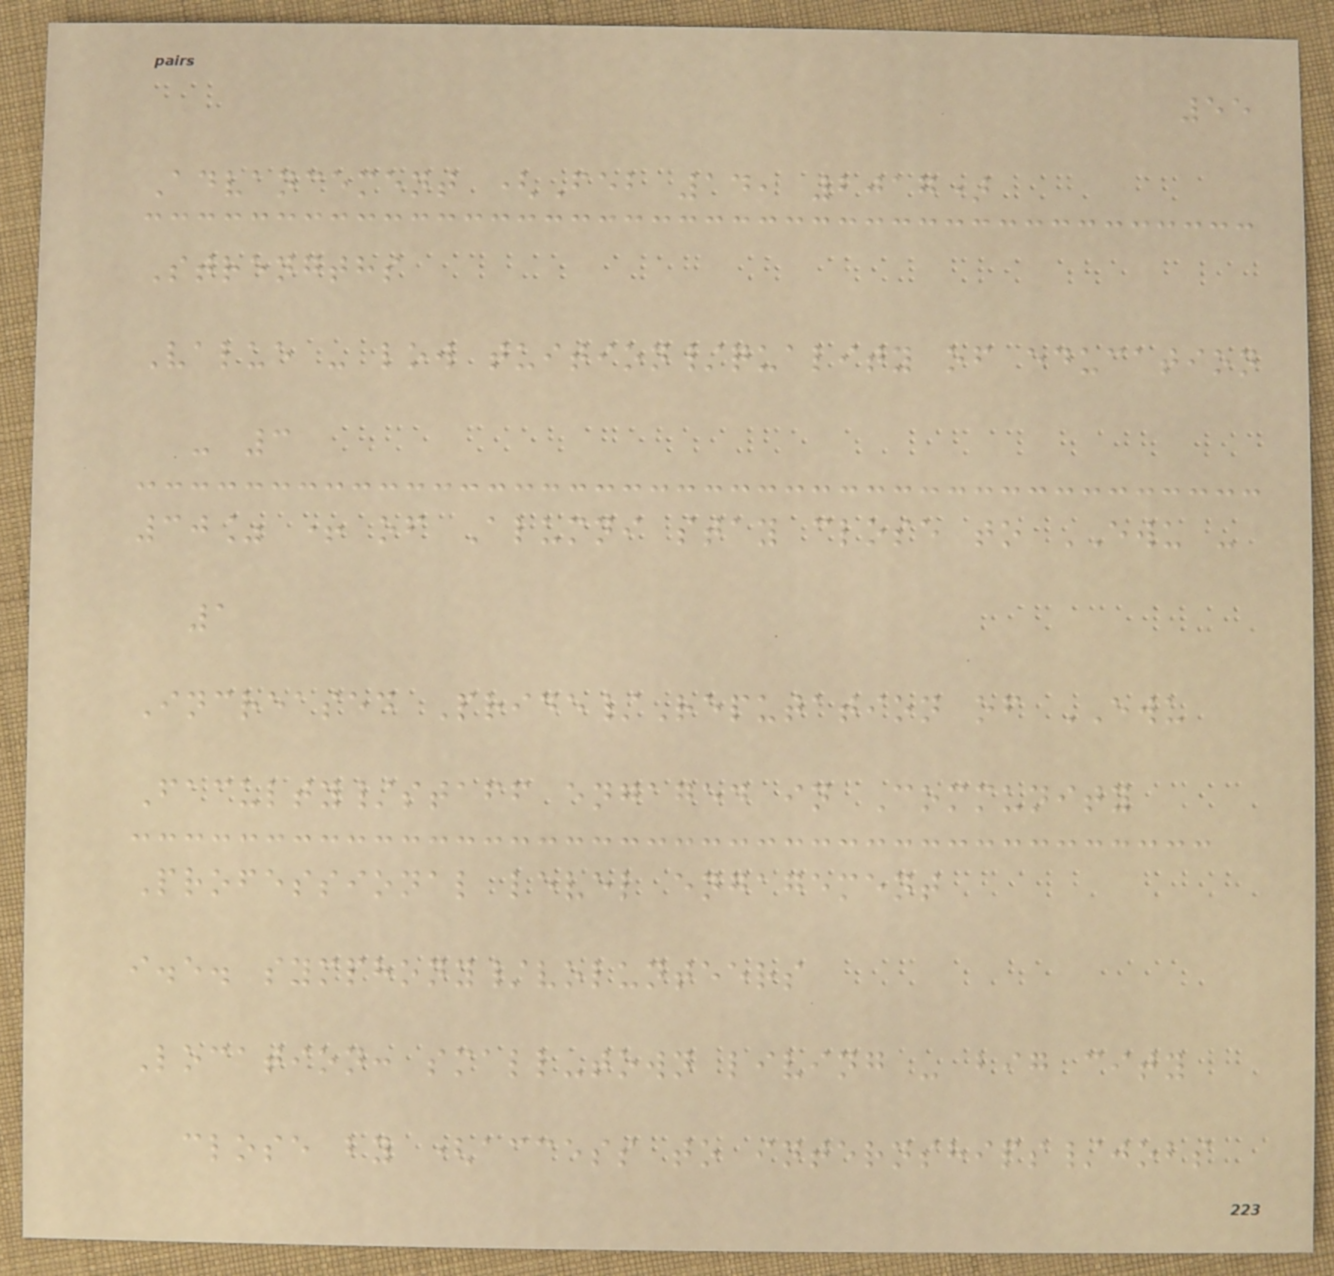55
Advancement (Feb 14, 2017)
Strengths
Value - low tuition/quality of education
- 3
30% + of Alumni stay close to EWU -
1
Increased Pride/Reputation of EWU
Faculty/staff engaged in Community
Professional level engagement
i.e. symphony/volunteers
Location: small-town living - big city
close by (access to internships/jobs
